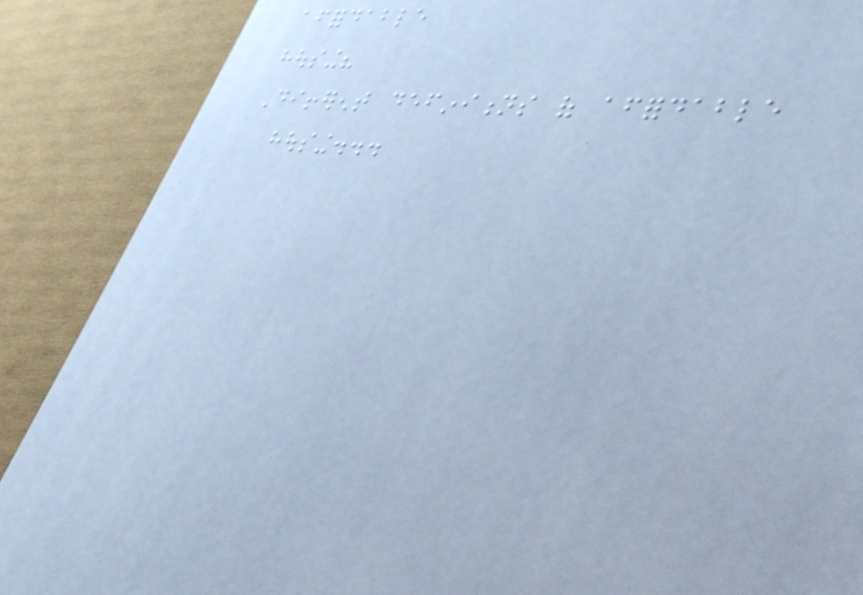affordable
housing?
Different definitions of affordable
housing...
